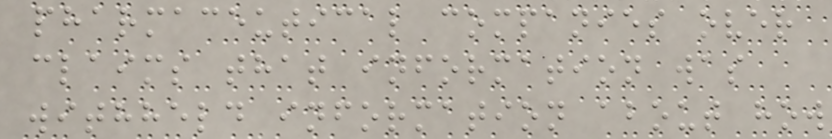pharmaceutical companies over
claims that information was
withheld information about how
